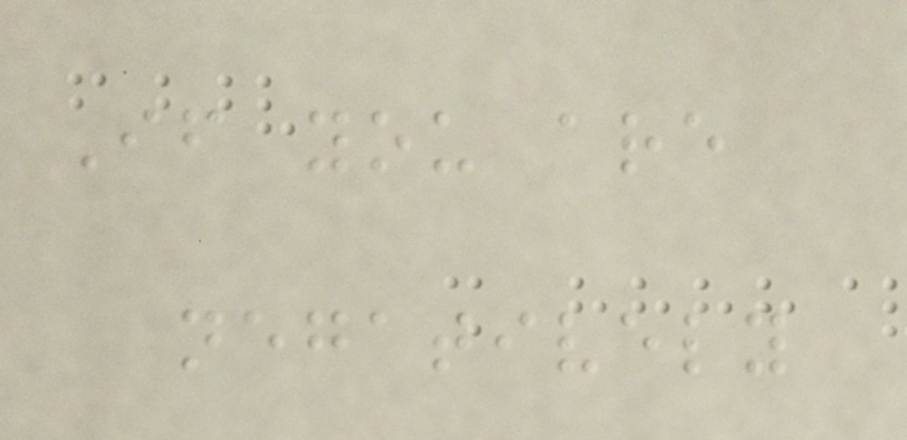If you are
negatively
